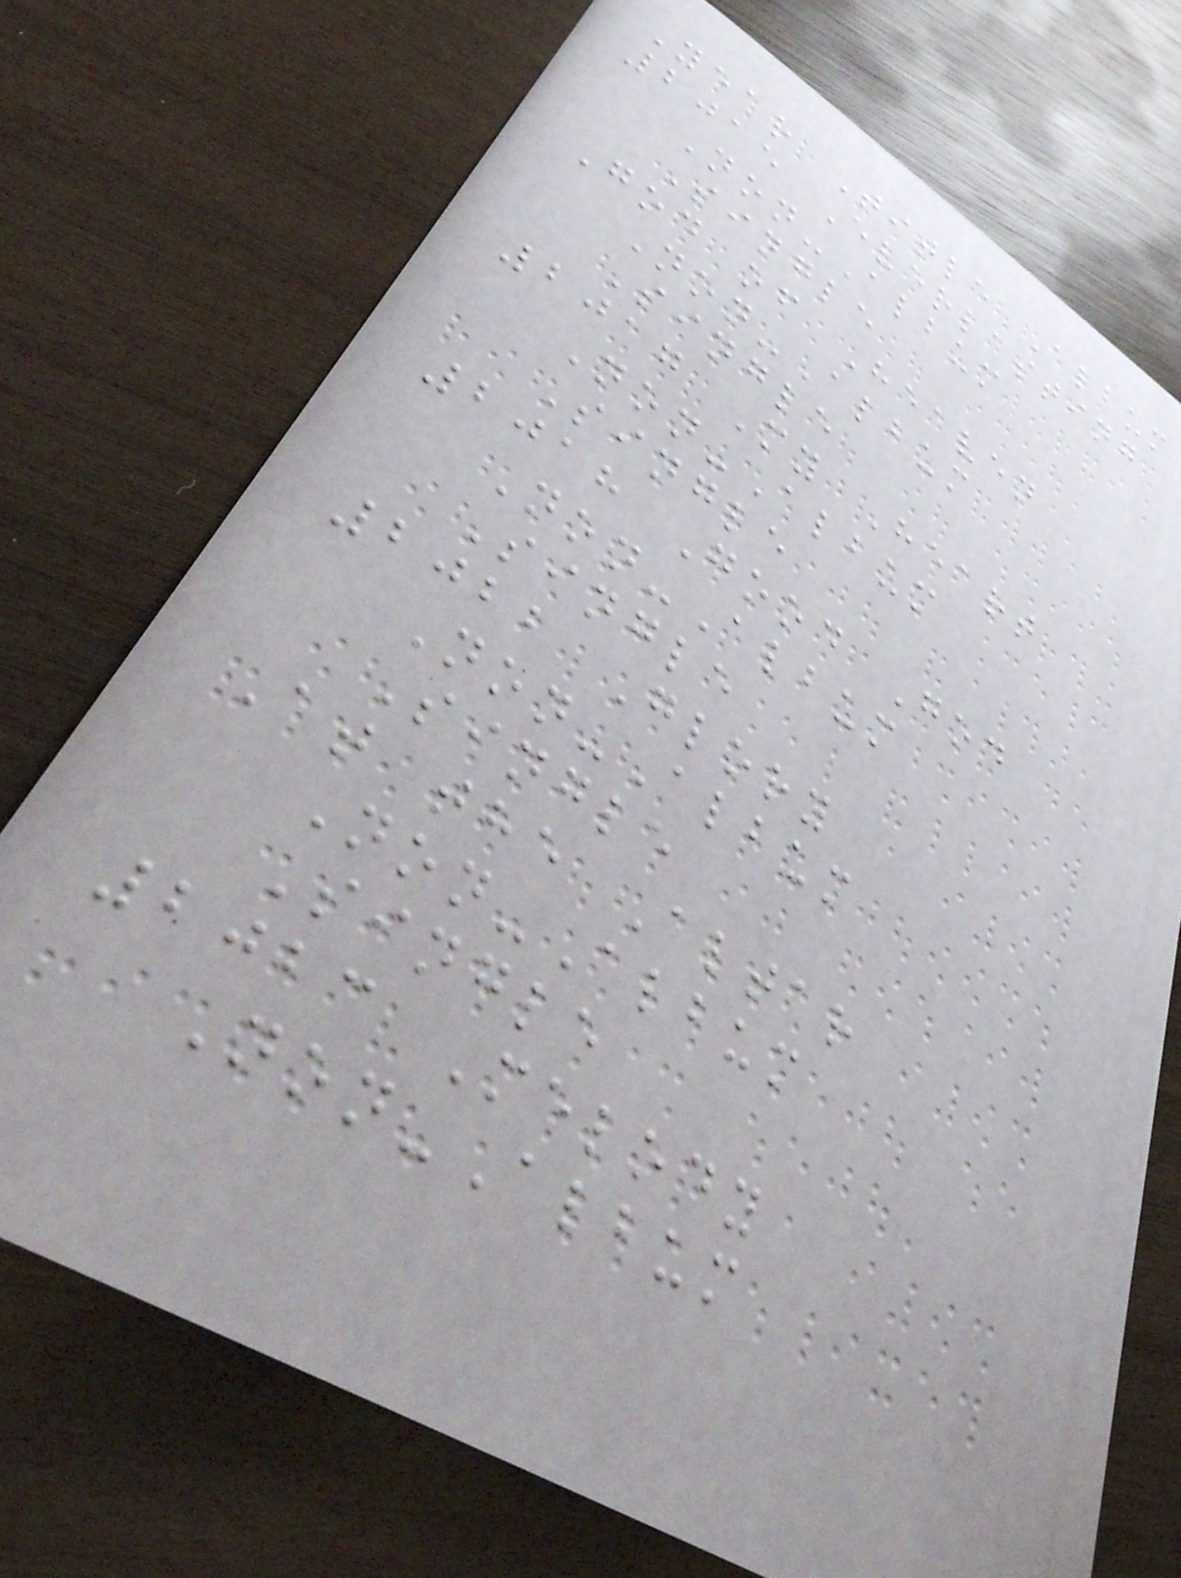Year Title Album
2015 Everlasting
Non-Album
Single
God of Heaven
Non-Album
Single
2017 My Heart
Non-Album
Single
2018 Good God
Non-Album
Single
2022 Glory
Non-Album
Single
At the Altar
Non-Album
Single
2023 Melody
Non-Album
